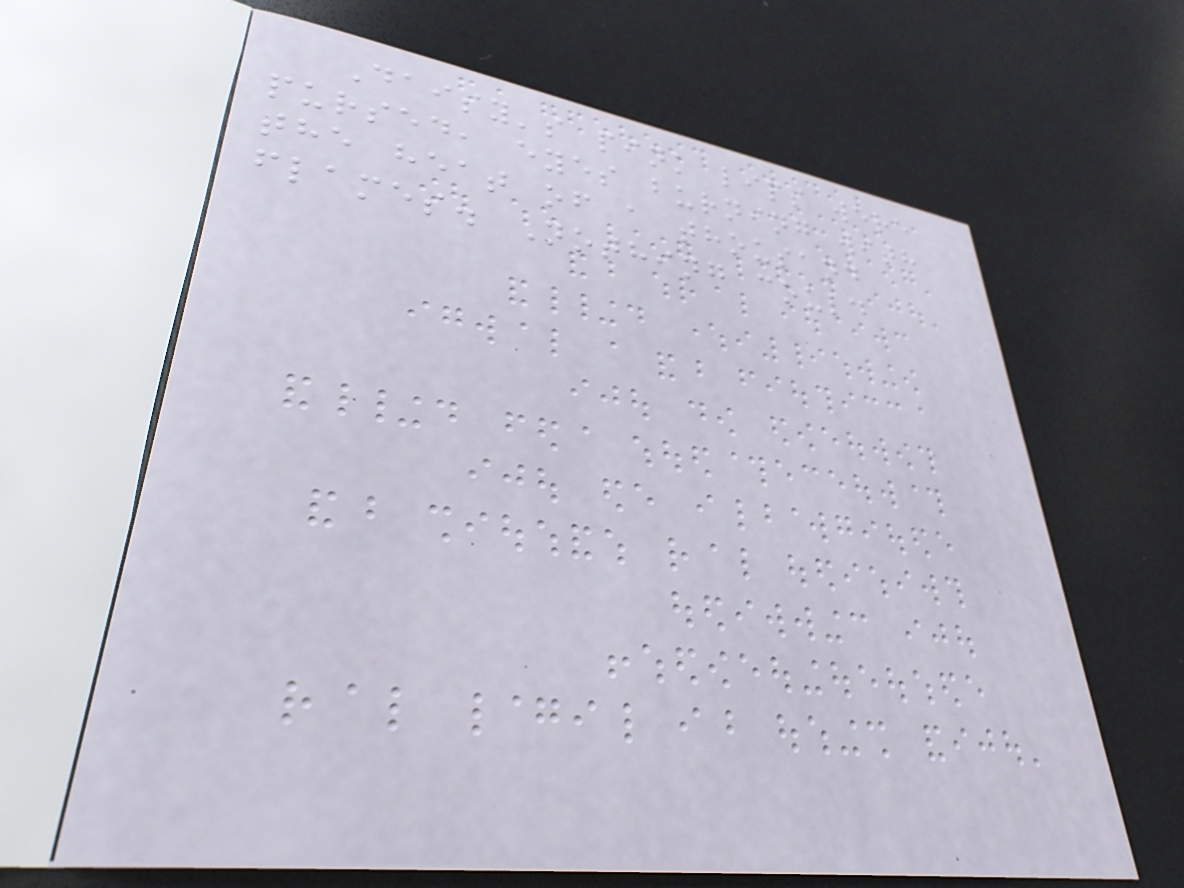Daisy's pink lips were
pursed, eyes burning with
the heat of a thousand
flames. Nothing could
